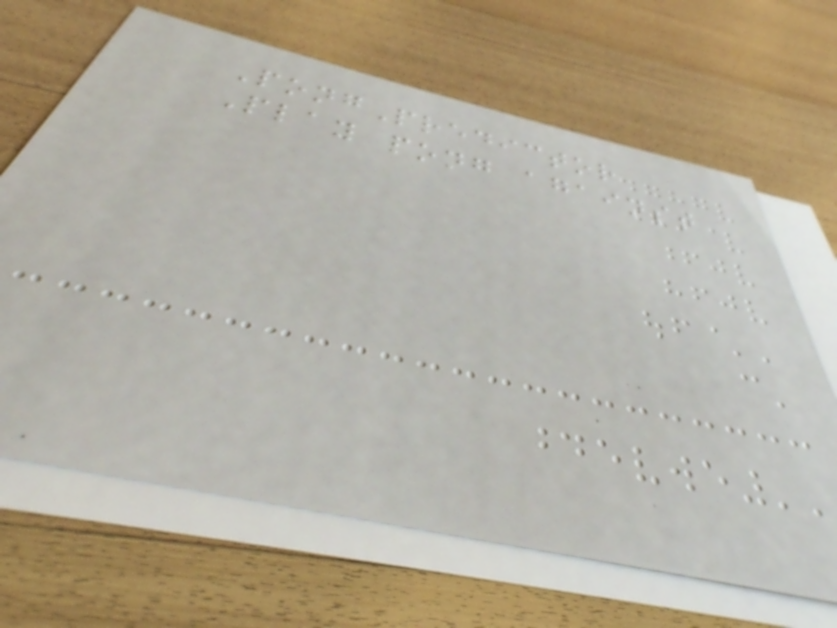PongPredictor
Play pong against
